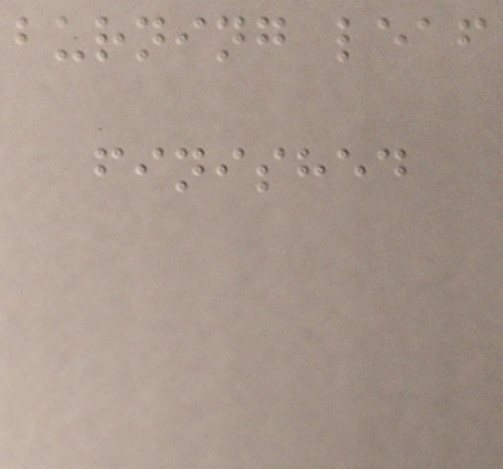burning leaf
finished
